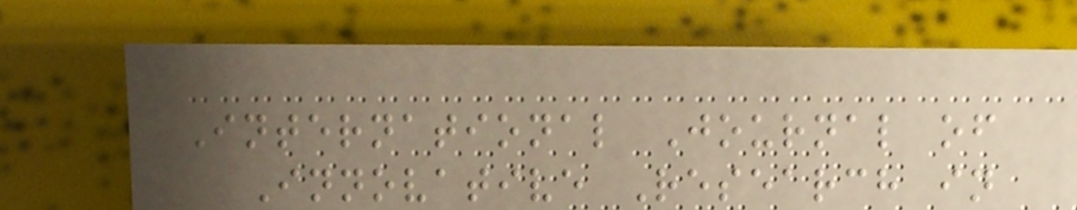International Journal of
Innovative Research in
